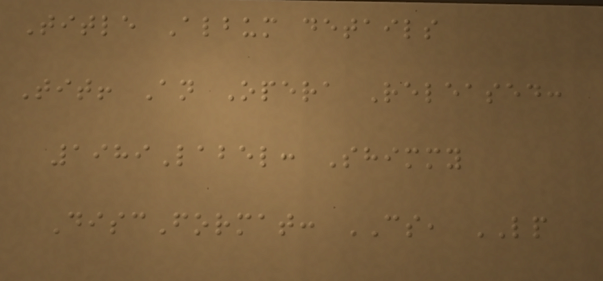Title Album details
Tit! An Opera Released:
1989Label: Shimmy
DiscFormat: CS, LP
